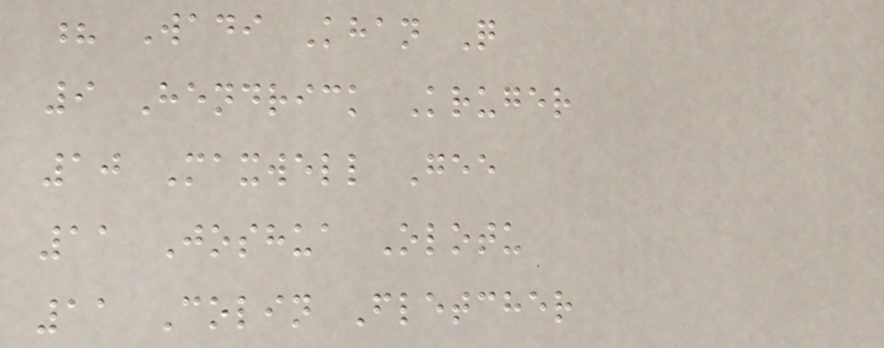? Wadi Khan Q
9 Hendrick Kruger
10 Maxwell Gee
11 Joshua Olotu
11 Colin Fletcher
